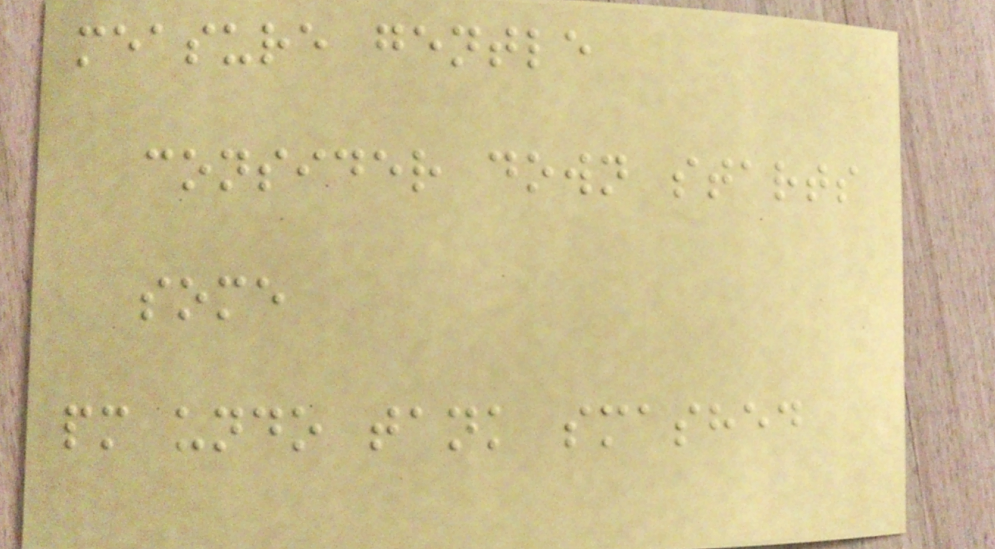measure gentle
consider down starts
some
pm undo tank smashed
